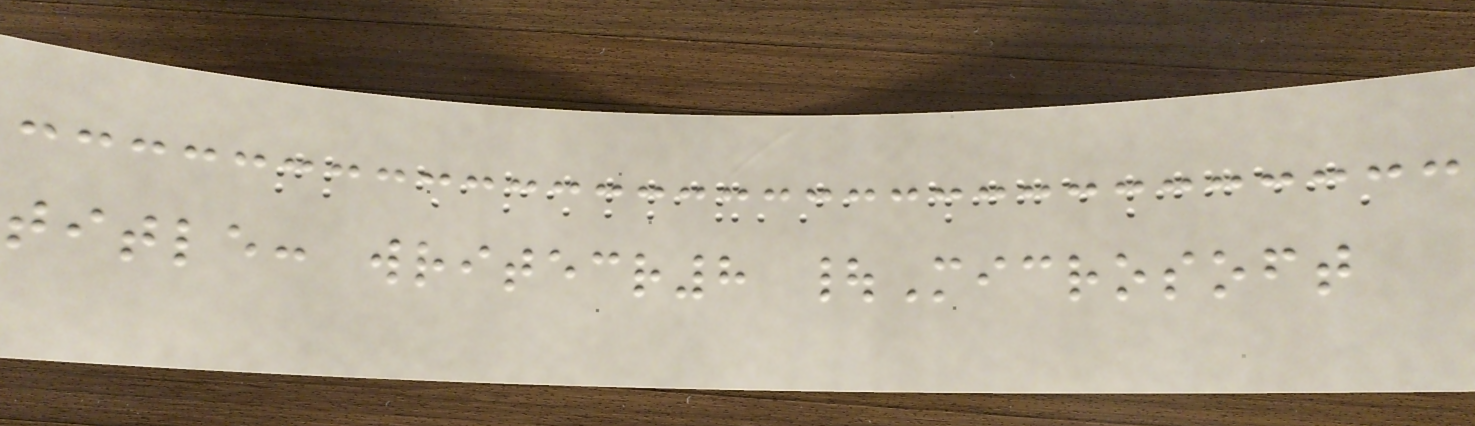title: writecr8 |Microsoft
